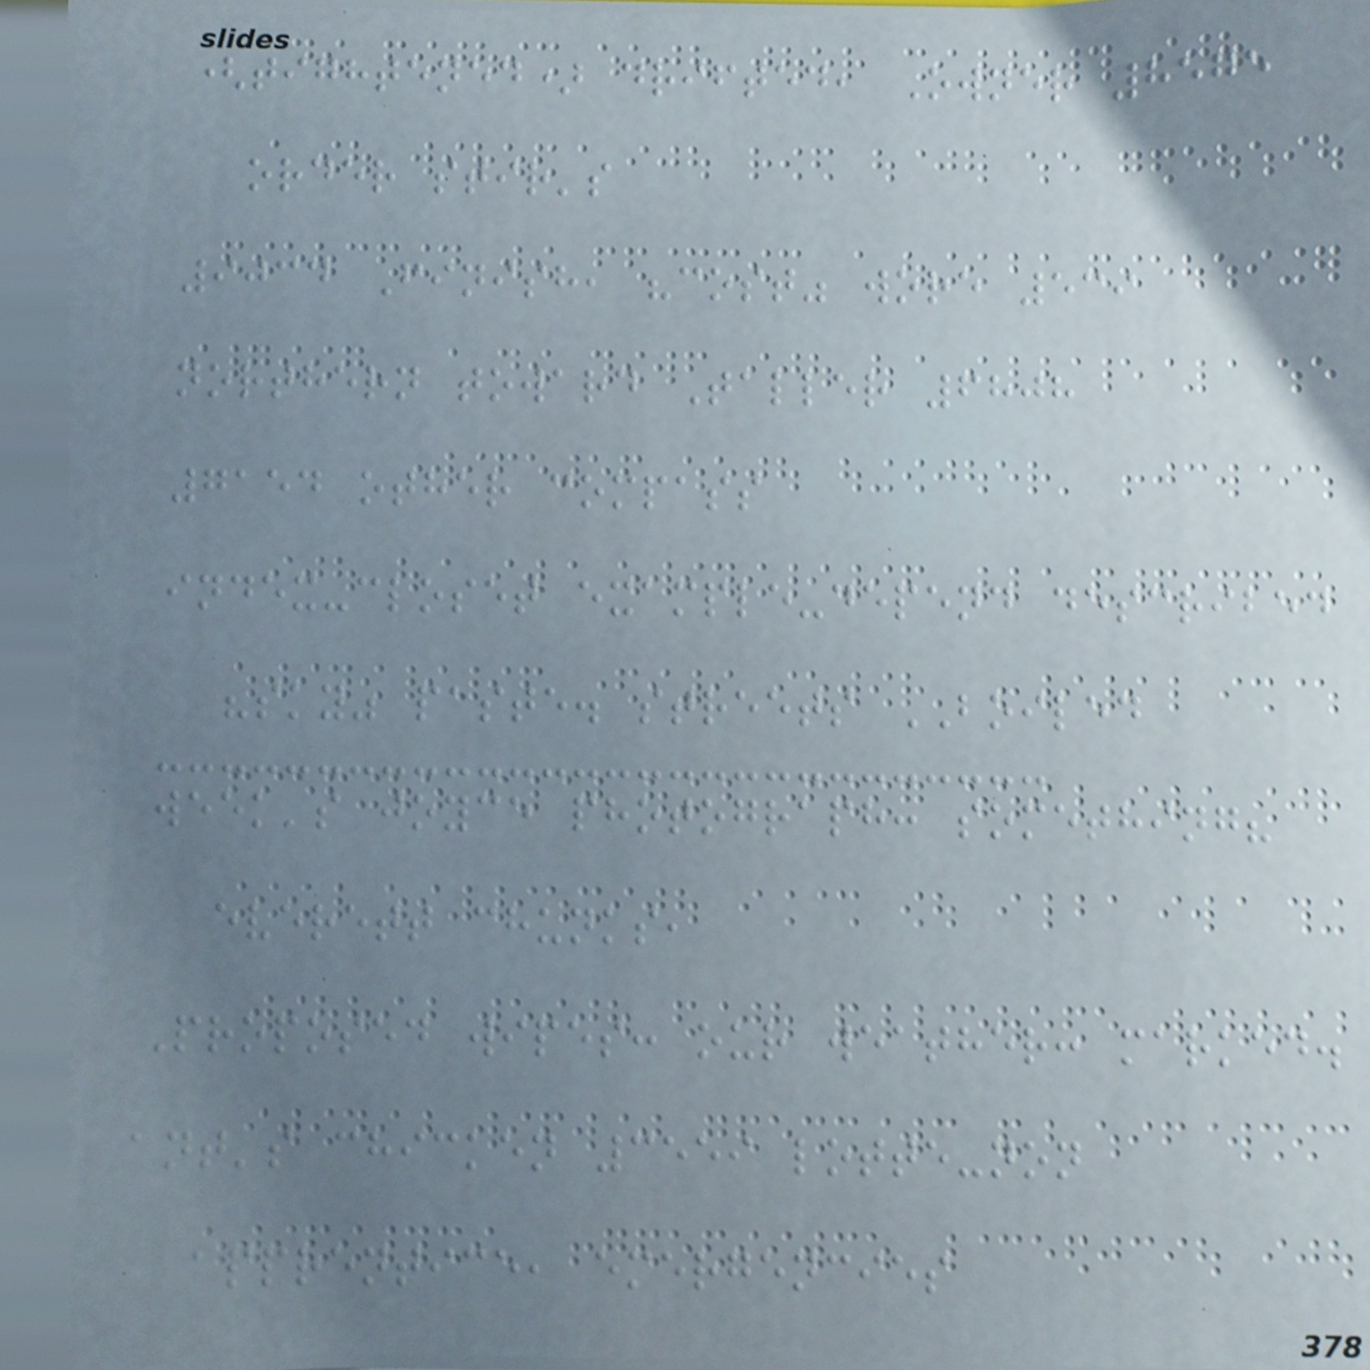(tightened) drifted, Owner 8575
order stir's
9034 Finish, "cost" wore 539
northern toward Taller 6808
7154 other compass
index-closet example-depend described
"sky" paste. streets BOILED
week's joyce photograph: something?
everett chunks,
Proposed wipes: our weather: marked.
ant's chicken 3559 lotte-non
apprentice, emergencies
